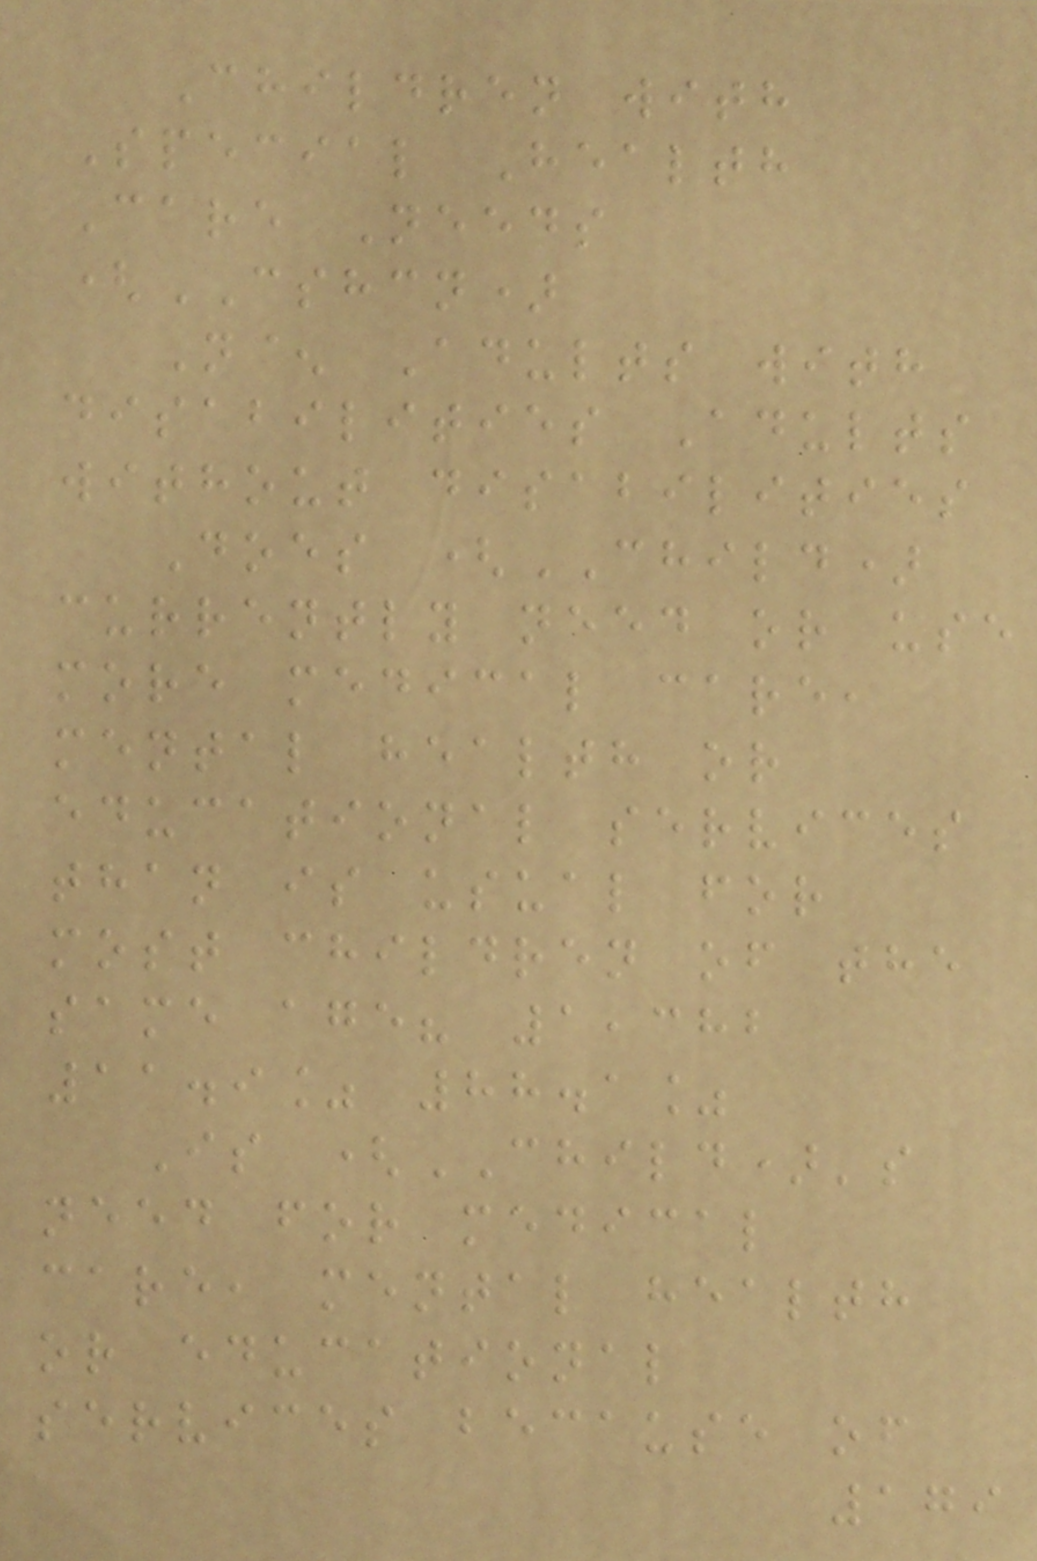Children with
Special Health
Care Needs
(CSHCN)
N^ Adults with
disabilities Adults
without disabilities
Does (CHILD)
currently need or use
more medical care,
mental health or
educational services
than is usual for
most children of the
same age? 1,382
11.9% 88.1%
Is (CHILD)'s
need for medical
care, mental health
or educational
services because of
179
